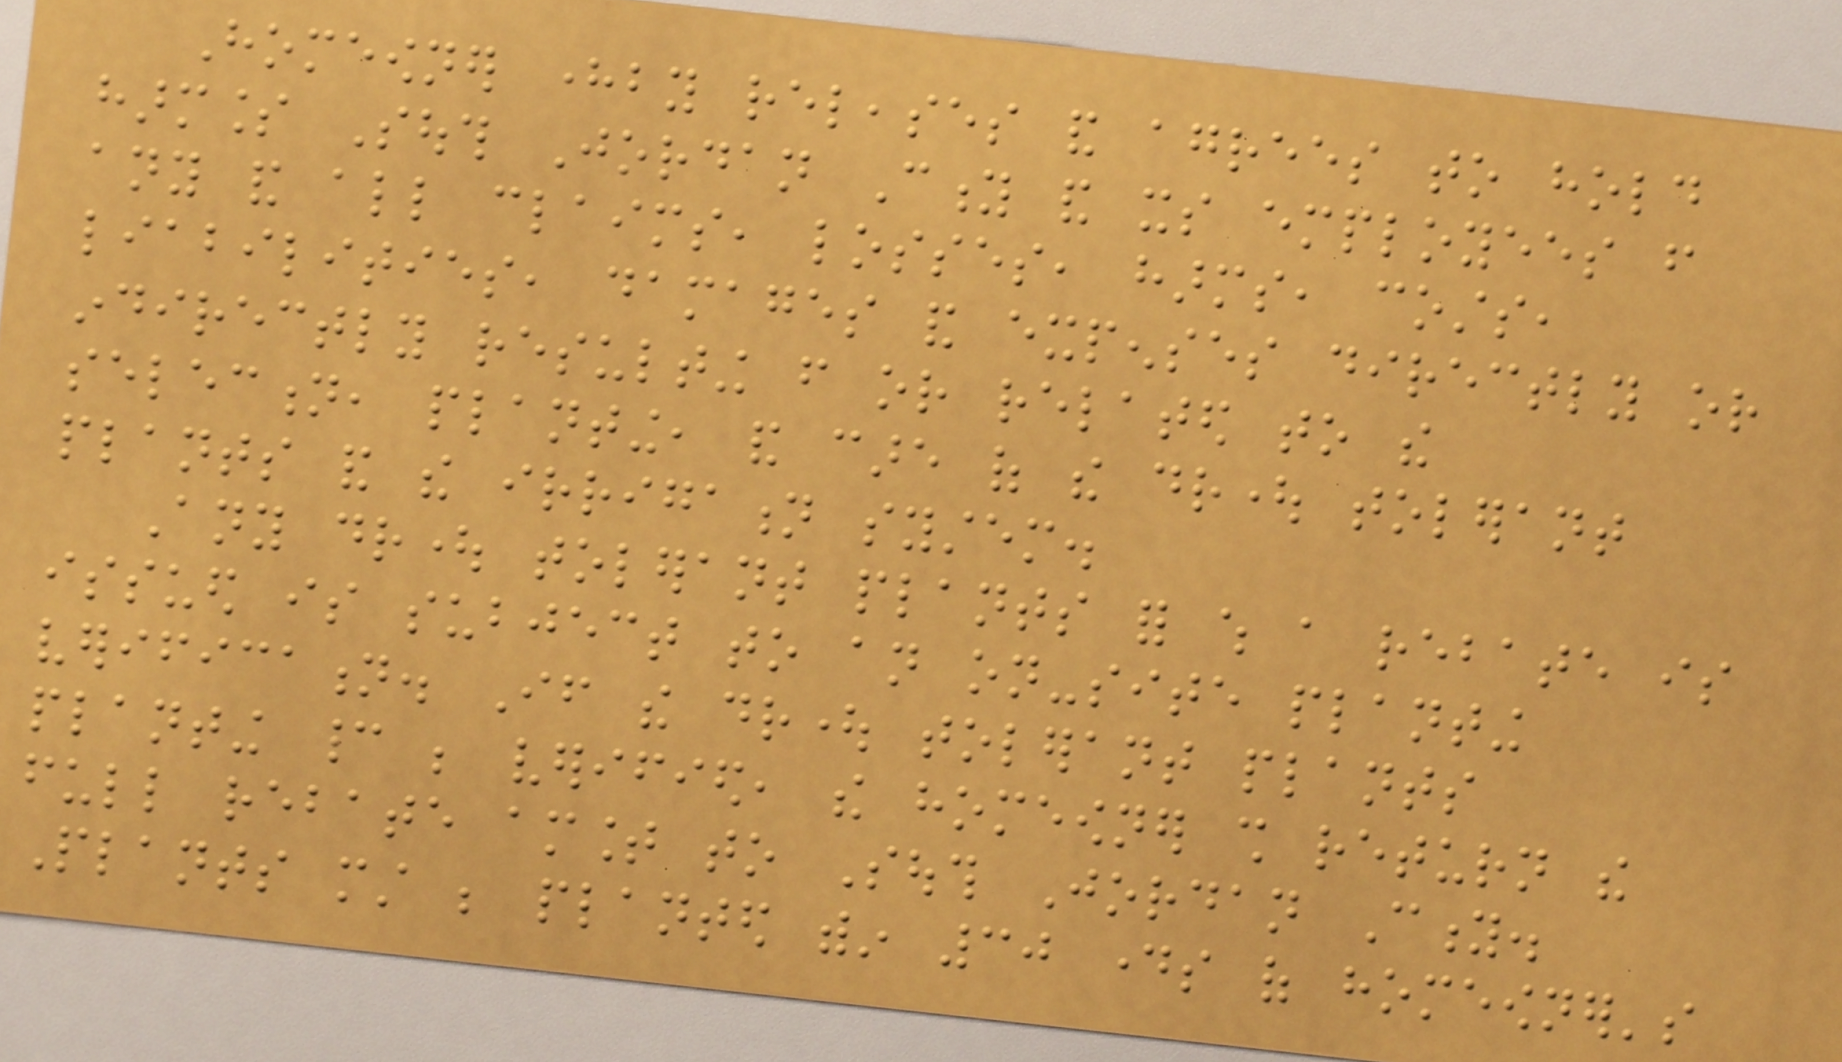Homeowner hereby releases and agrees to hold
harmless South Jordan City and its employees from
any and all claims, losses, harms, costs,
liabilities, damages and expenses directly or
indirectly resulting from or related to the
selection, planting, and care of the drought tolerant
plants and the irrigation system.
Any drought tolerant plants for which a rebate is
issued is subject to an on-site planting
verification. If the drought tolerant plants
planting cannot be verified, the homeowner shall return the
full rebate amount to South Jordan City.
Plants must be planted within 30 days of homeowner's
